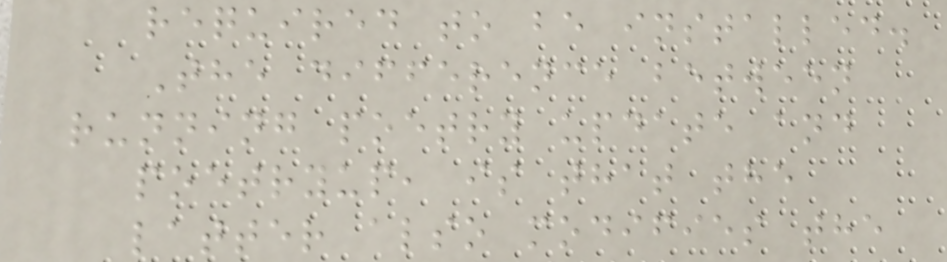required to be installed.
The difference between
running poetry update and
poetryup, is that the
latter also modifies the
